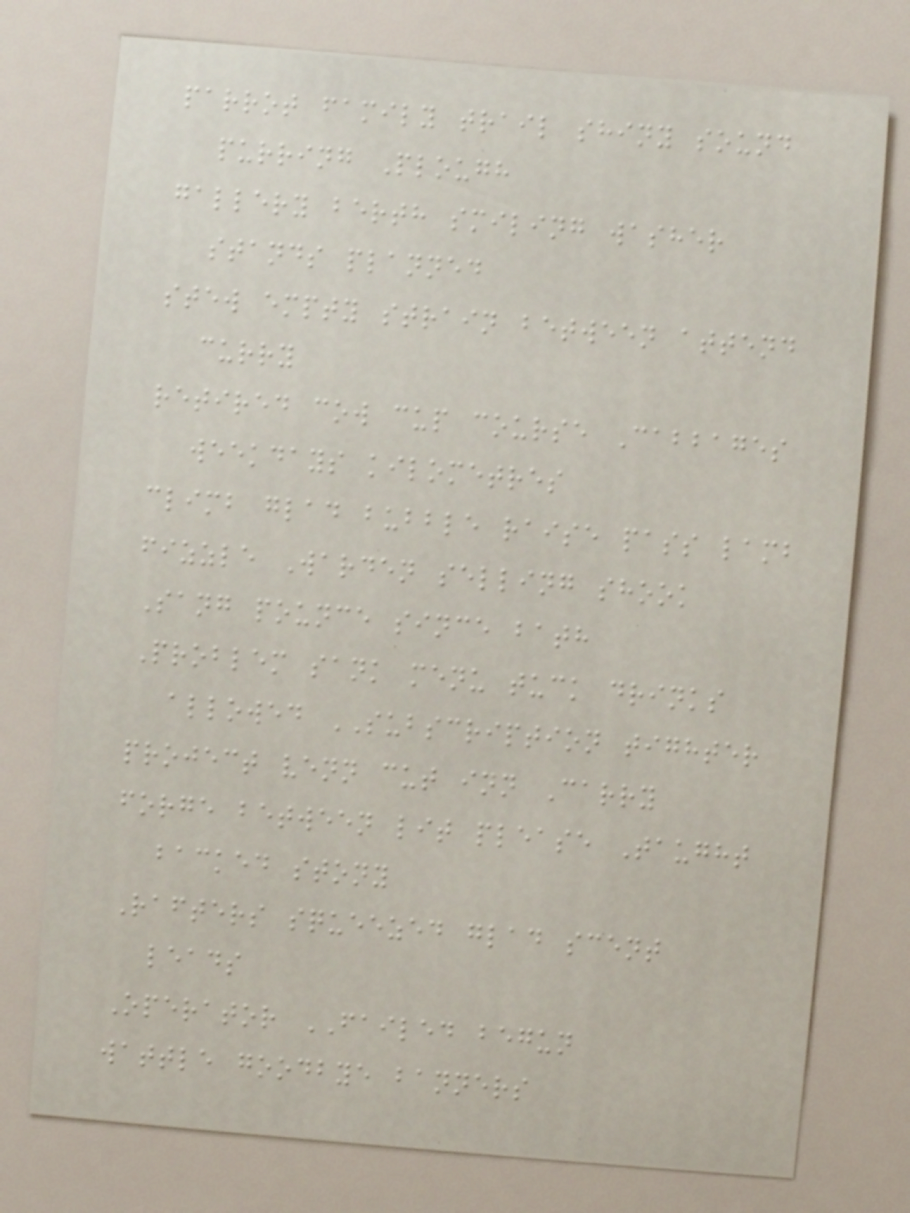parrot family trail shiny sound
purring Plough
gallery berth smiling washer
stands planned
stew empty strain between attend
curry
retired cow cup course Cabbages
weekdays kilometres
climb glad bubble raise pass lamb
fizzle Warden selling shook
Sang pounce since bath
Problem sank menu tuck drinks
allowed SUBSCRIPTION tighter
project venn cut inn Carry
forge between lit please Taught
backed stony
Rafters squeezed glad scent
leads
Operator FAILED begun
wattle goodbye banners
